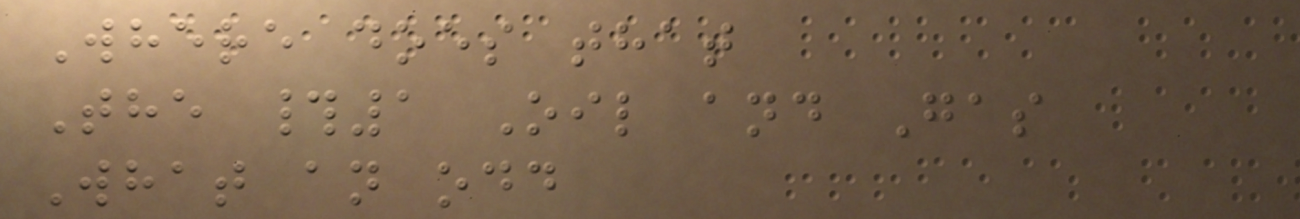Where does that
The #1 Oil and Gas
What an odd
